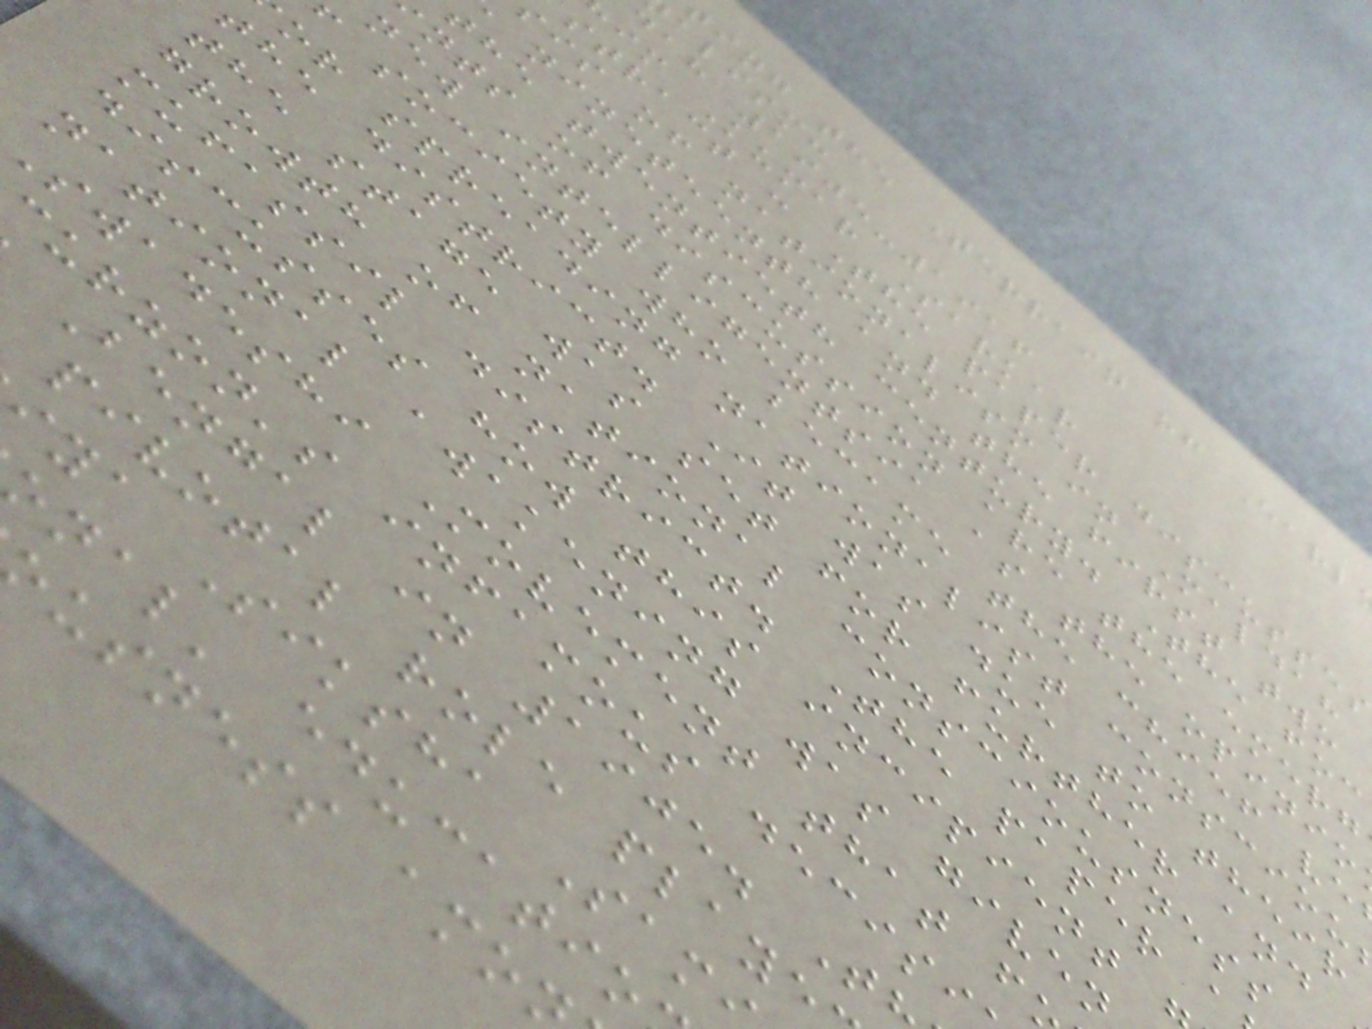ting the Terrain of Earl
alism:
dah 1905-1916
im Kumar Sarkar
stract : The paper discusses
sis of nationalism in Maldah
nineteenth and the first two
the twentieth century. The foc
nts of discussion are the emerg
new intelligentsia as the opinio
f society who became the chief ve
or spreading nationalist consciou
the district. It was due to their
the stage was set for further and
growth of national consciousness
mufassil district. The paper a
discusses how this incipient
national awakening was given
Swadeshi Movement that f
curzon's infamous decisi
Bengal in 1905. T
pivotal role playe
ya Siksha Sam
nal' educatio
usness amo
